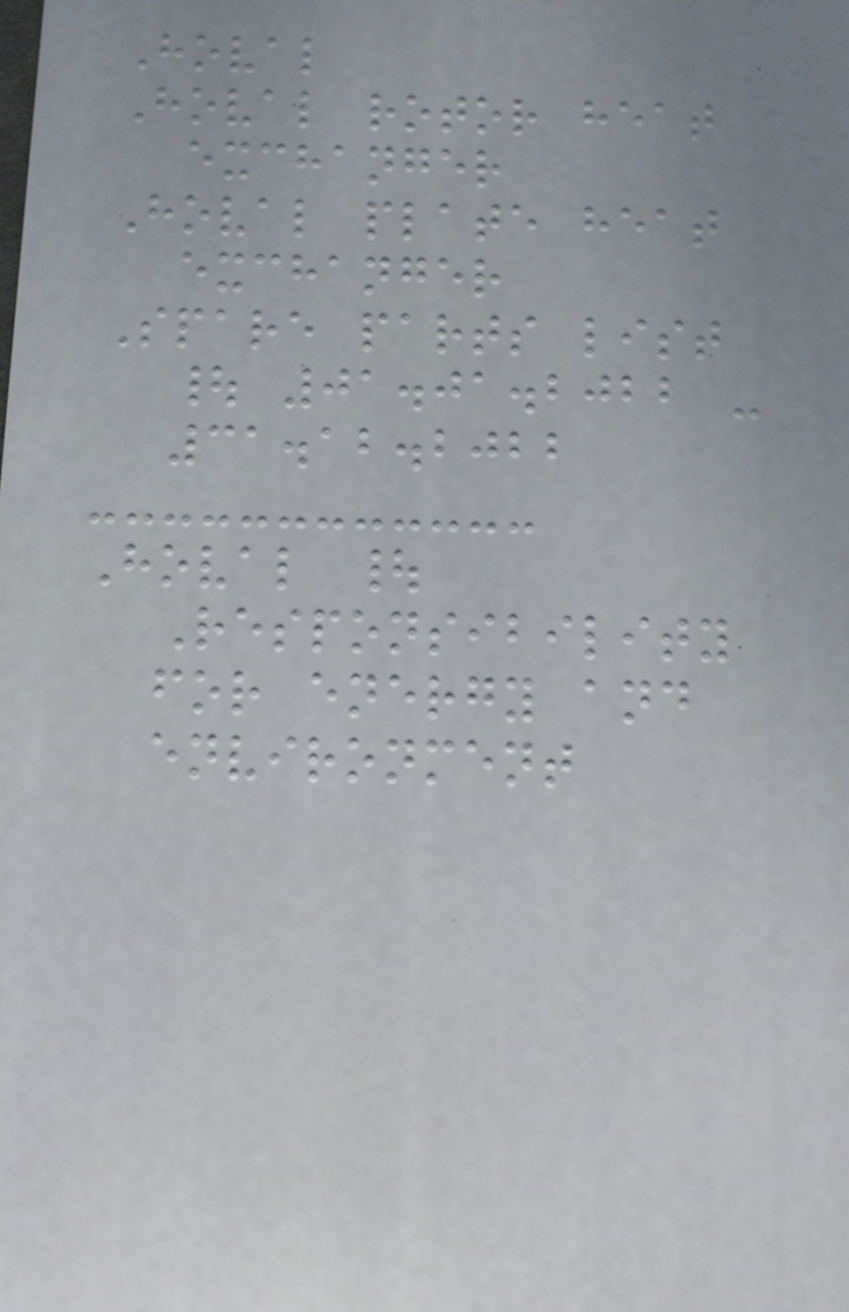Hoval
Hoval rotor heat
exchanger
Hoval plate heat
exchanger
Spare parts list
| 01.01.2022 -
31.12.2022
Hoval |
Responsibility
for energy and
environment
